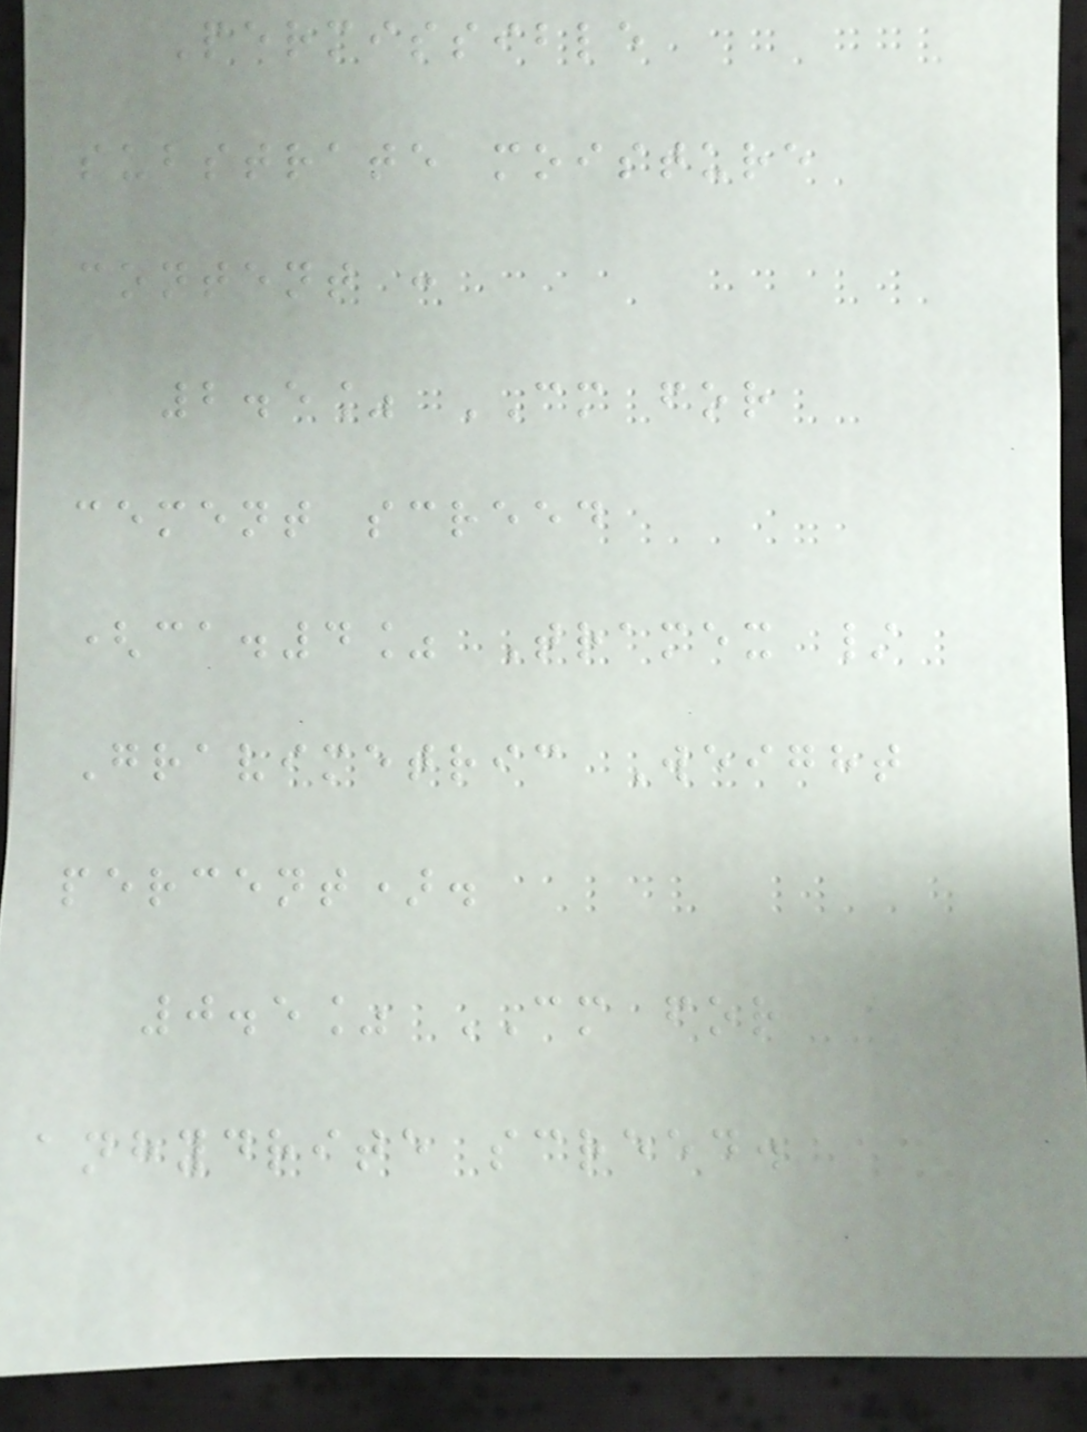Permissible
substrate moisture
content :
2.5% CM for
cement screed
(ca.4% Tramex /
Gravimetric Weight
percent).
0.5% CM for
anhydrite screed.
